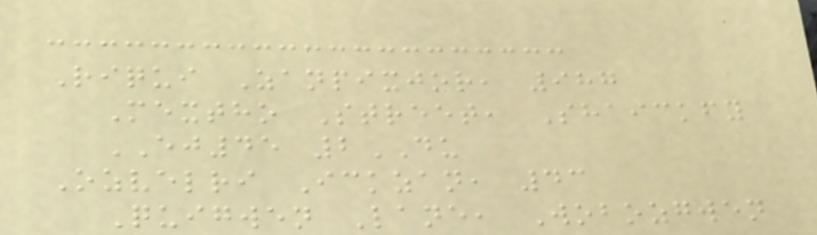Riqui Zanpixjor, 987
Mextho Street, Shaickfy
EJ45 2DU
Ozvelri Ickzan, 43
Quigwen Lane, Wobozgwen
